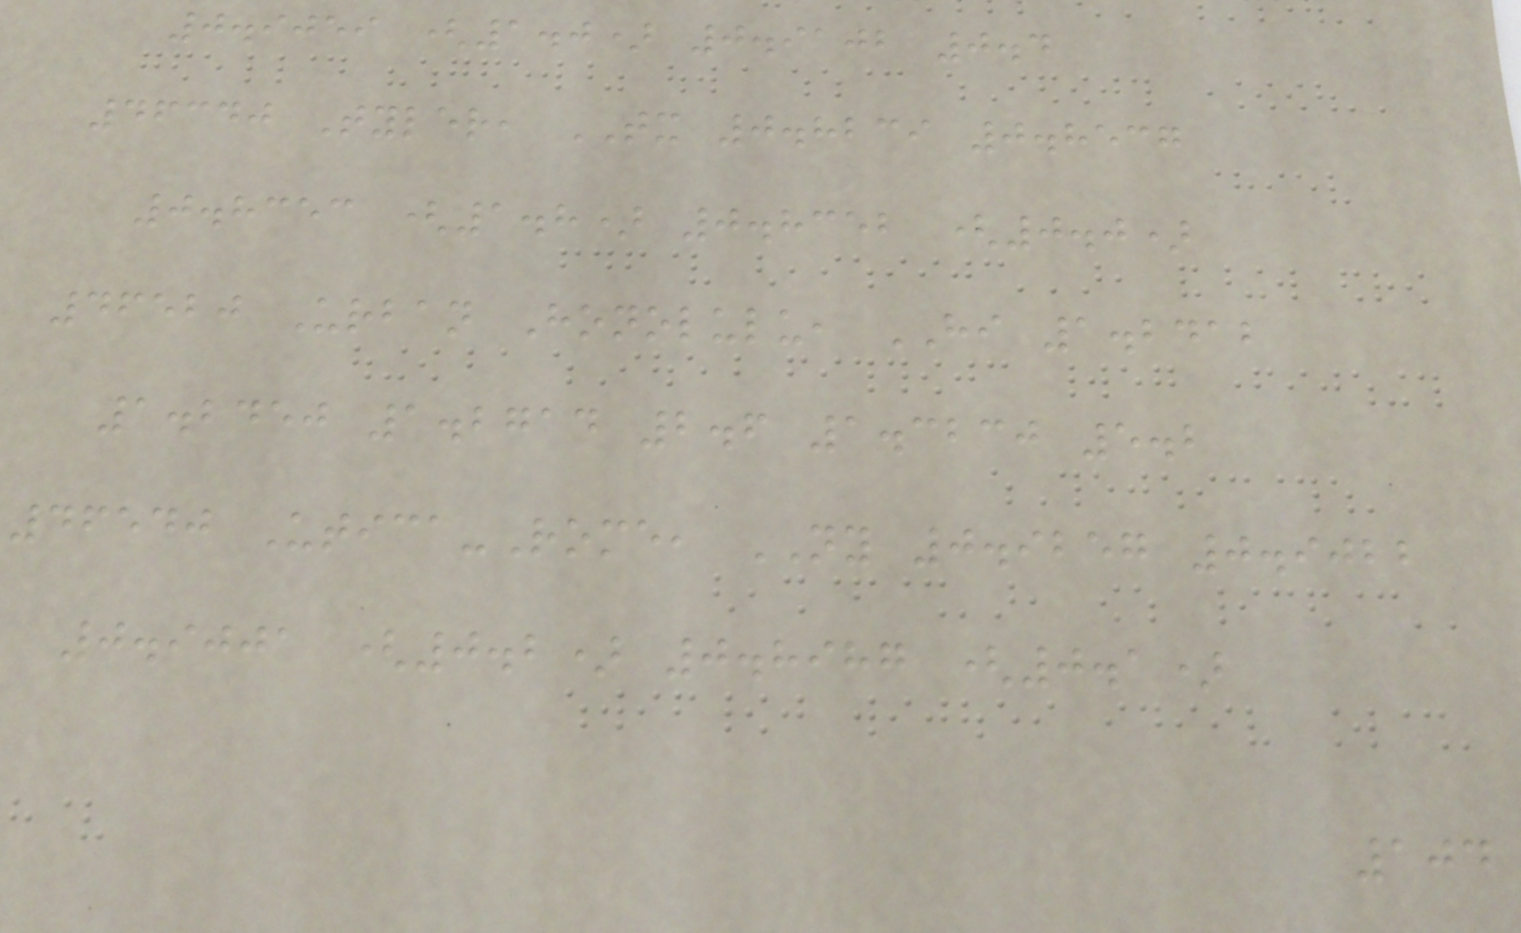0.9059 (1.0) 0.9102 0.4
46340 Tyler, TX 0.8239 0.8537
0.8353 (1.8) 0.8352 (0.0)
46520 Urban Honolulu, HI 1.2412
1.2450 1.2714 2.6 1.3230 5.2
46540 Utica-Rome, NY 0.9257 0.9022
0.9001 (0.2) 0.8987 (0.1)
104
